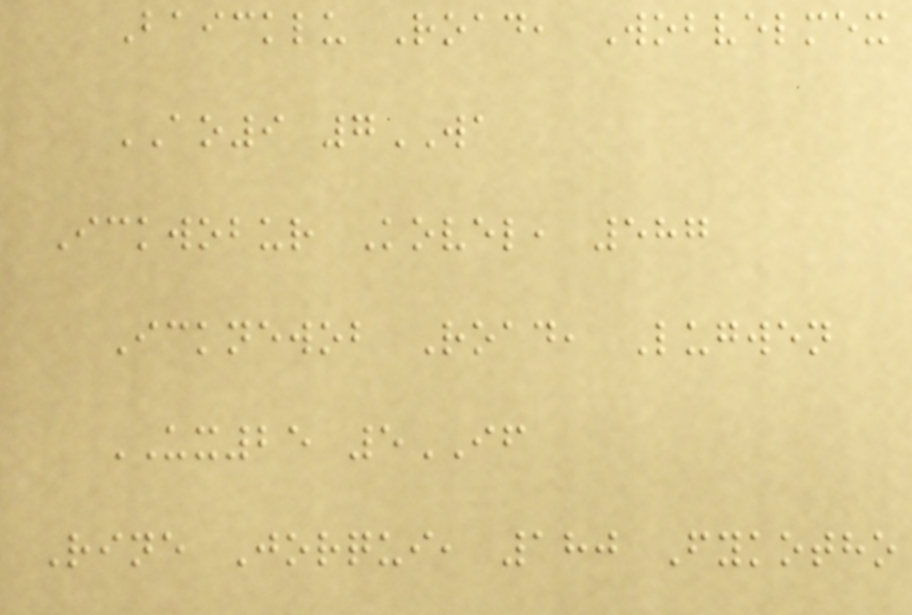Baicklu Road, Wobvelmex
AO9 7WA
Ickwobur Kovel, 587
Icknewob Road, Lugwen
UX25 5IF
Rine Jorqui, 180 Fykotho
